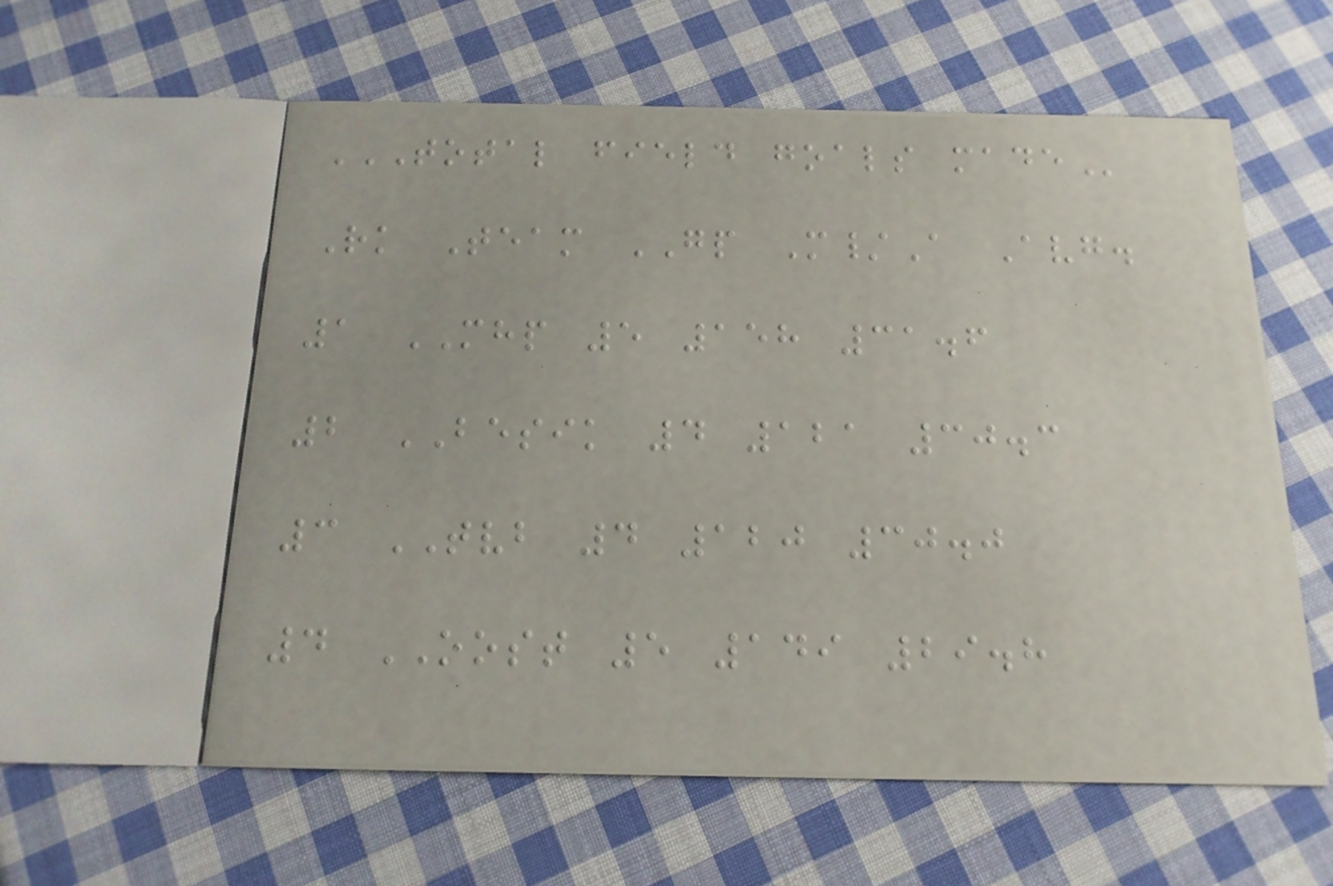TOTAL FIELD GOALS MADE
Rk Team GP M/A Avg.
1 MHP 5 158 31.6
2 BESIK 4 121 30.3
3 TVB 4 120 30.0
4 OOST 5 149 29.8
